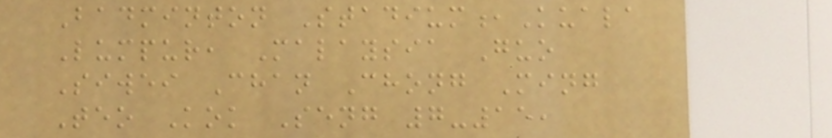Badminton Stadium,Kuala
Lumpur, Malaysia Guo
Siwei Chan Chong Ming
Teo Kok Seng 7-15,
